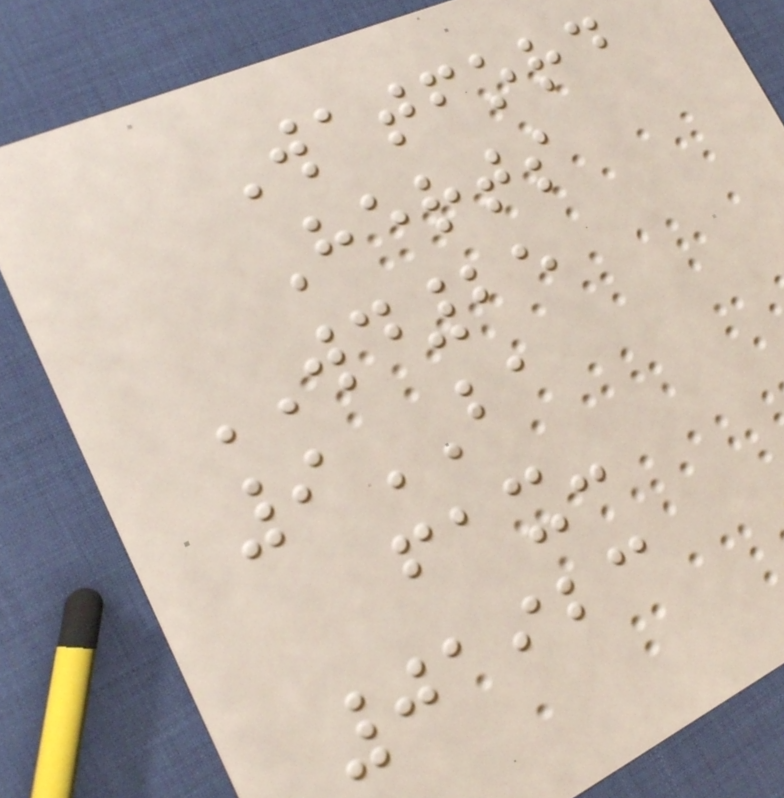Watford
Herts
WD25
9BA
fax:
01923
